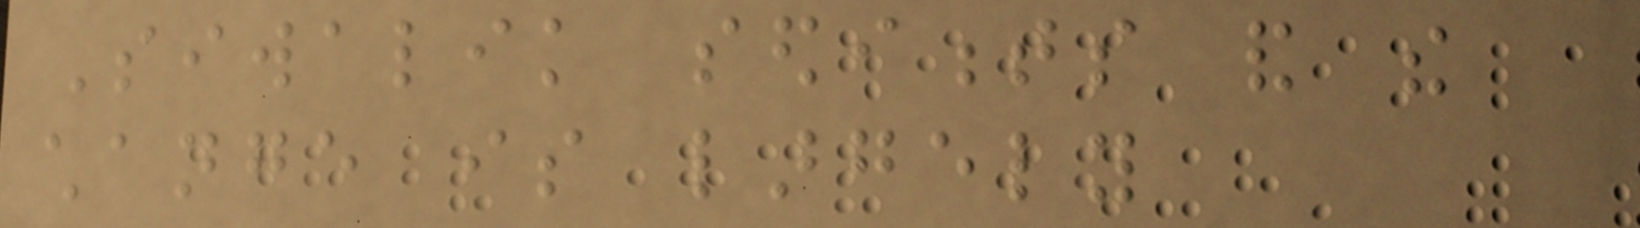Siwalik sediments and the
change is largely
